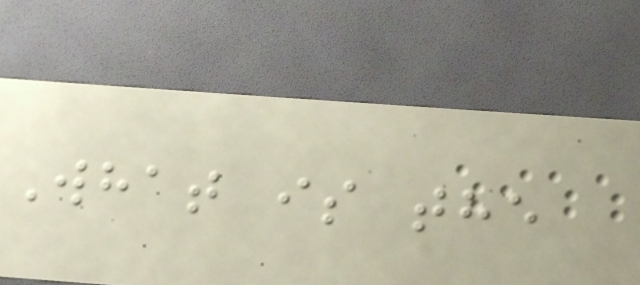What is the
